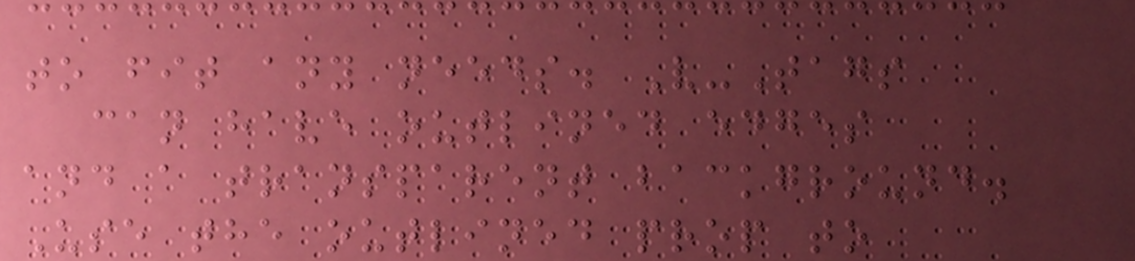to fit any needs. V-Tags
can have outlined edges
and a transparent background.
Use the outlined prop to
